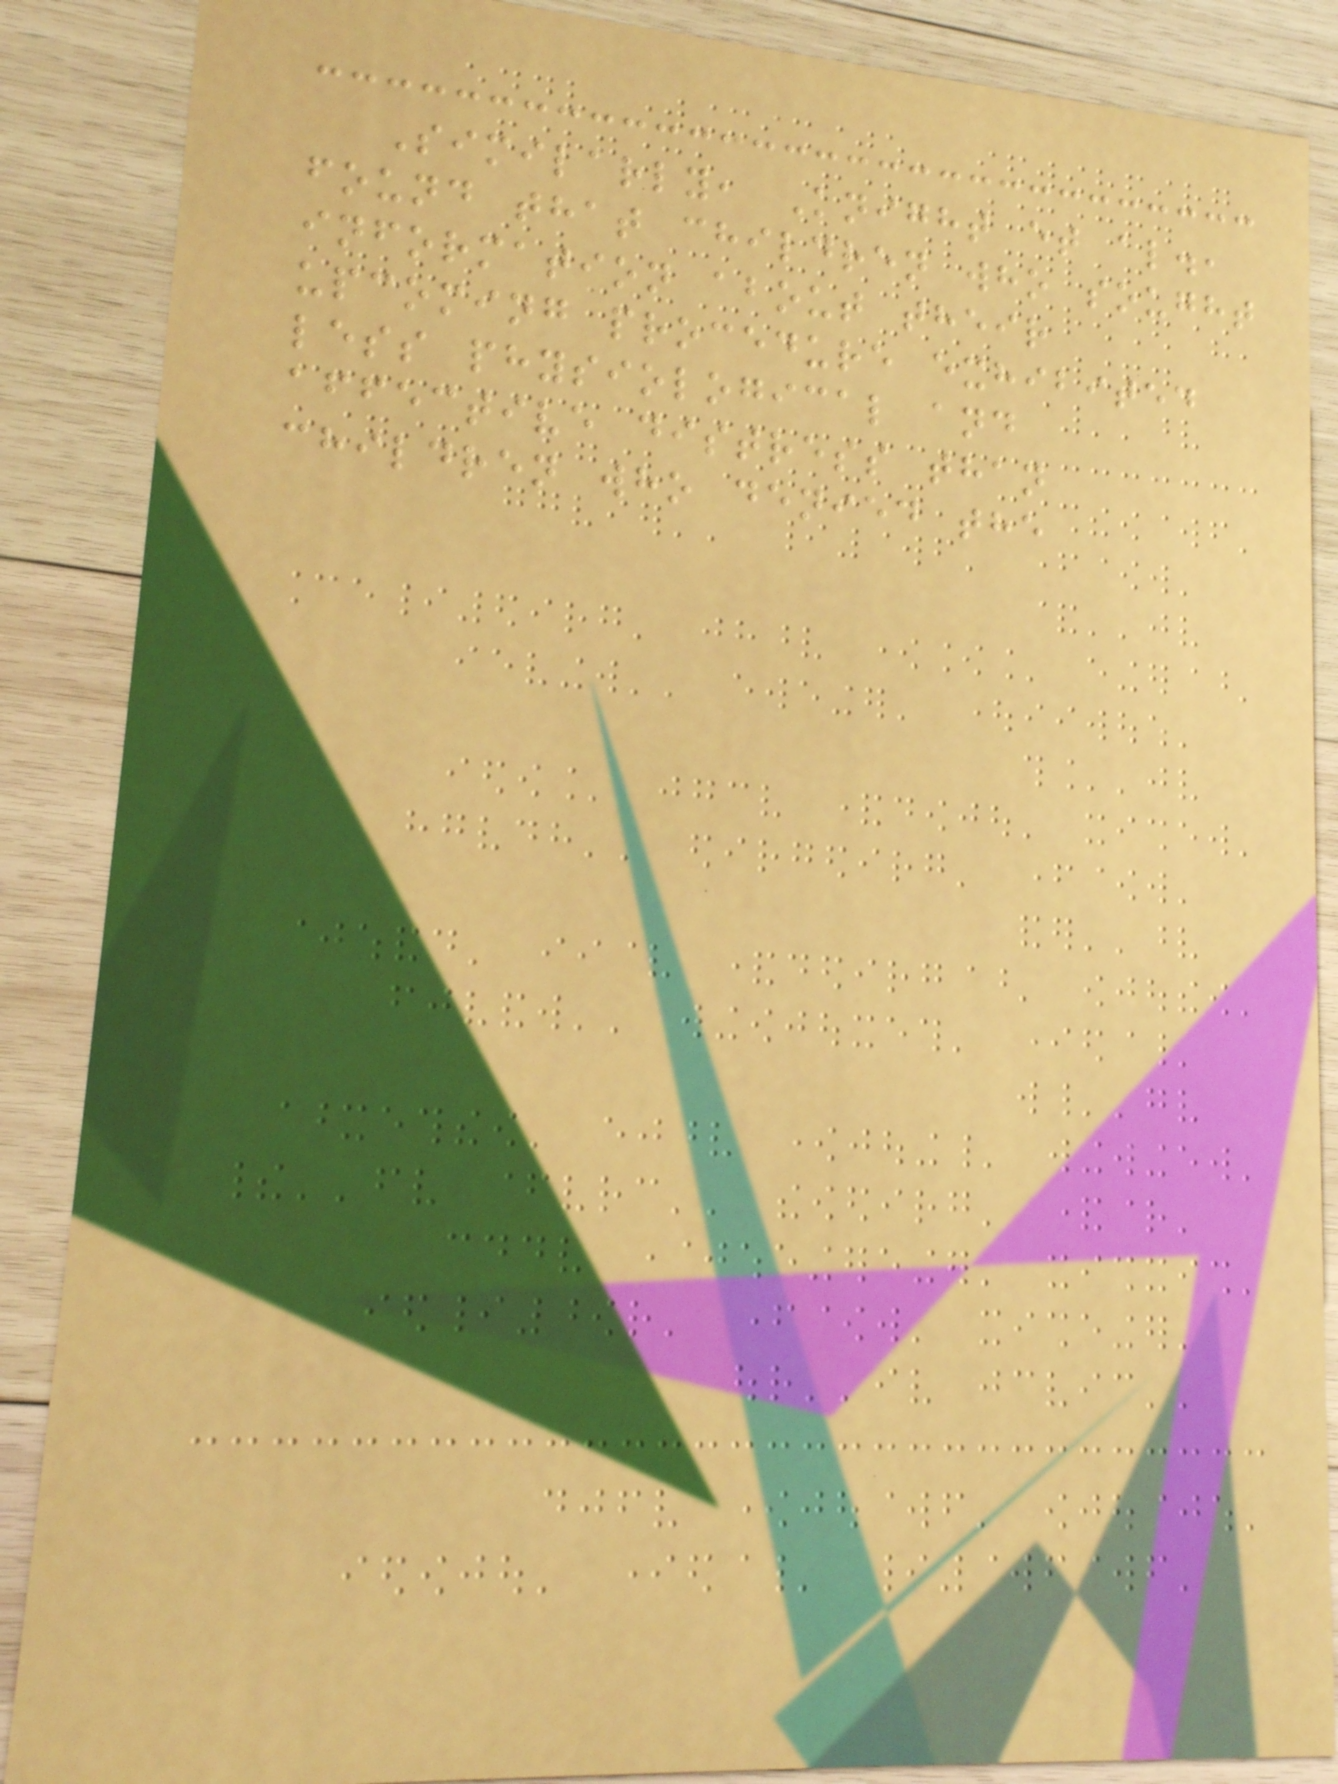Similarly, Knight et al.,
found that children who sought
information about their
upcoming procedure exhibited
less physiological and
affective distress than
children who denied the
